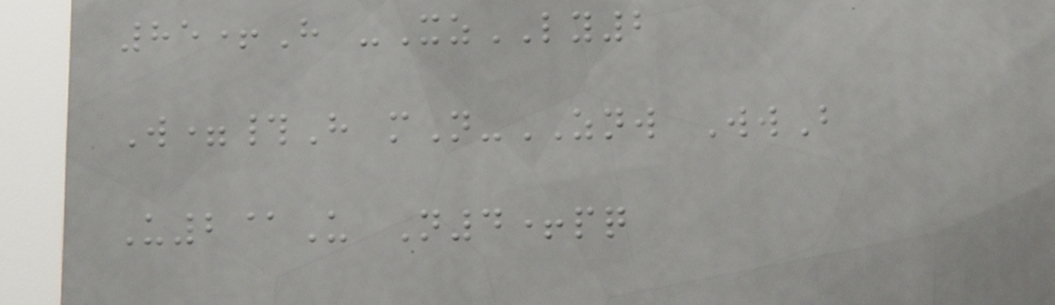85+H -XzLY2
W=#H mN-ZNW WwB
U2@U N4+pq
